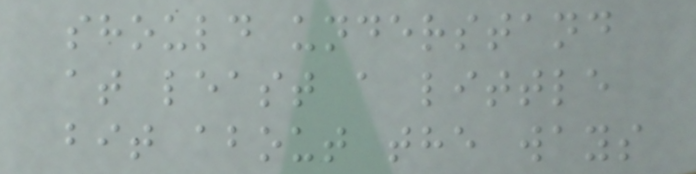should understand
at least a little
bit about the ways
